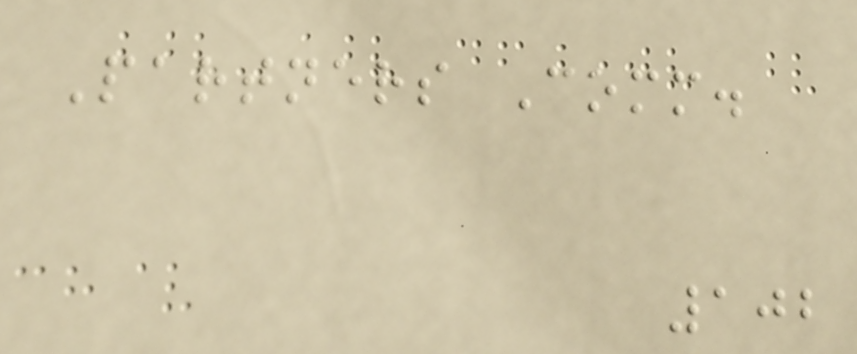Partners Comm.
102
